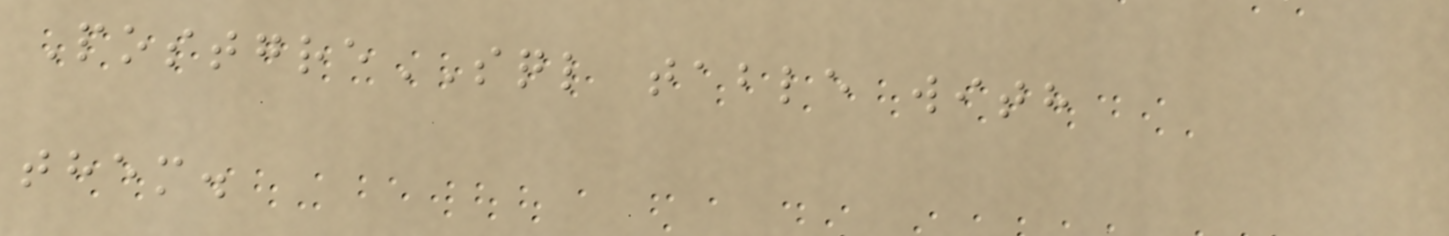PostgreSQL table with
them.
